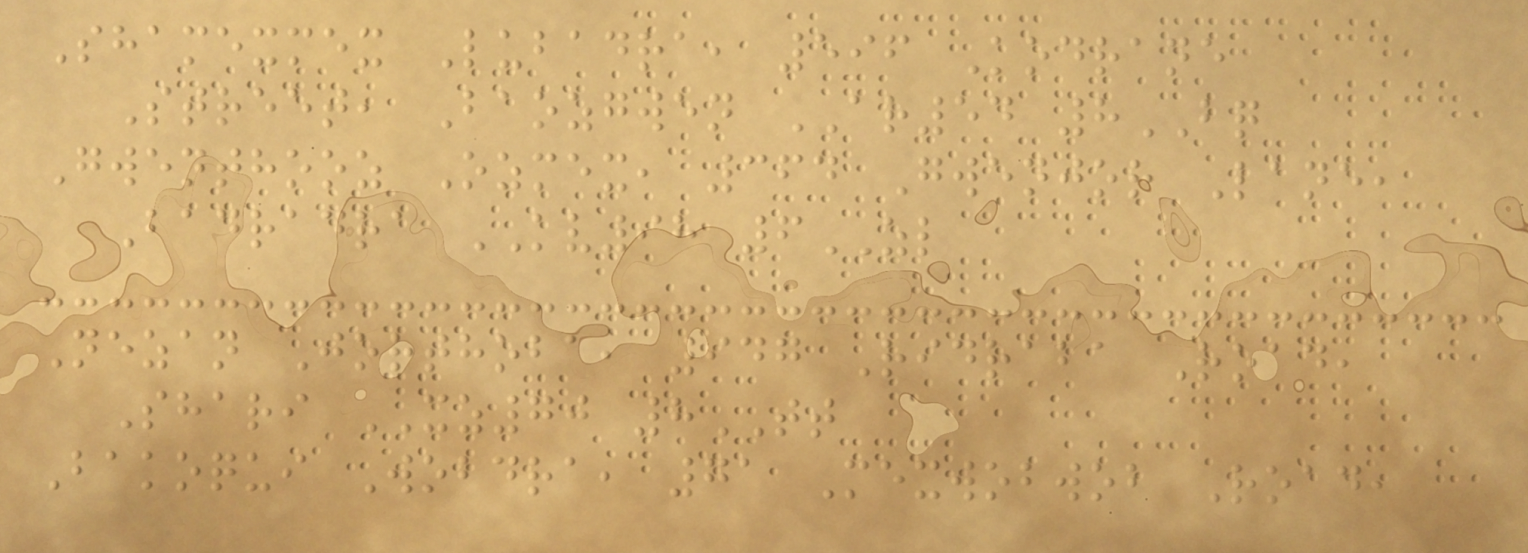Shamexmex Lubadra, 596 Kodrane
Street, Baozgwen AR54 8BQ
Gwenthooz Ozmex, 364 Gwenjor Lane,
Badradra KV98 6ZL
Nezan Jorthoba, 947 Ridraba Road,
Shari XZ70 8TT
Bakoqui Wobdra, 71 Mexwobwob Road,
